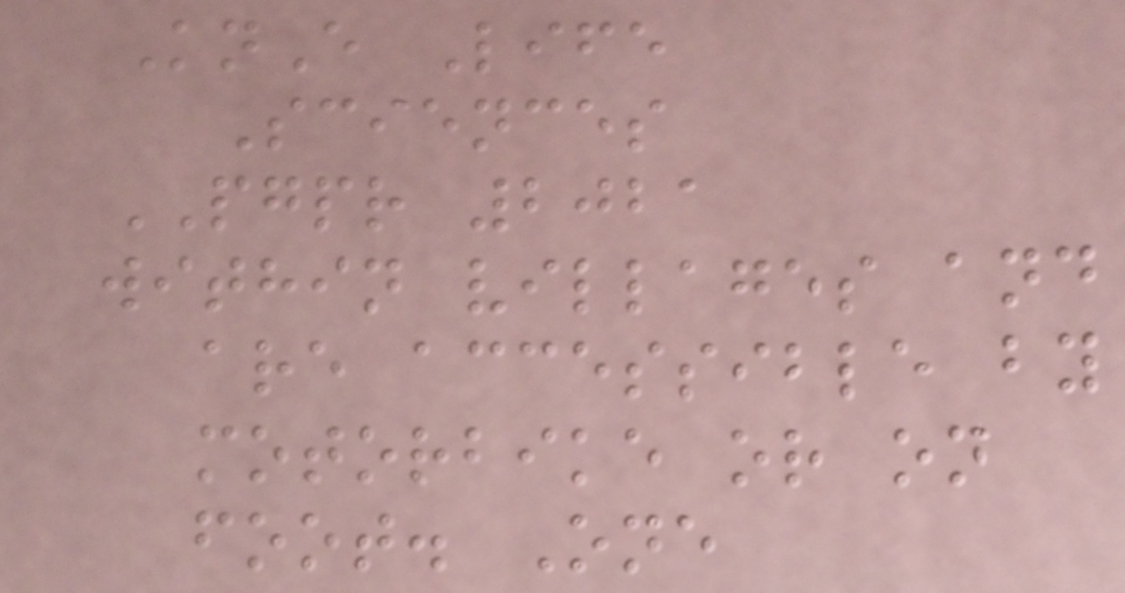KnE Life
Sciences
PGPR 2021
within villages and
are accessible by
motorbike or on
foot. One
